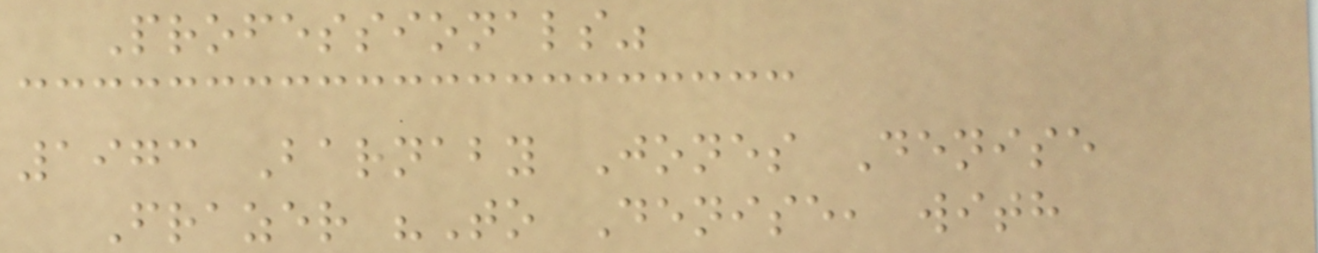Professionals"
1973 Barnaby Jones Denise
Frazer "To Denise, with
